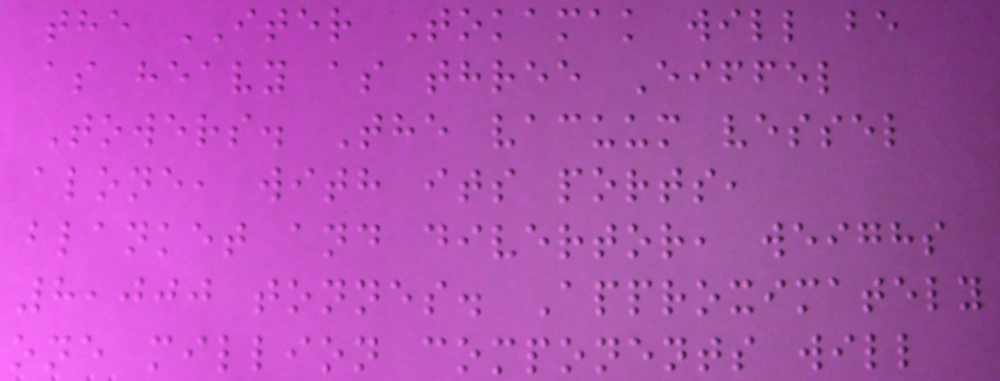the ITER Tokamak will be
as heavy as three Eiffel
Towers. The vacuum vessel
alone, with its ports,
blanket and divertor, weighs
8,000 tonnes. Approximately
one million components will
